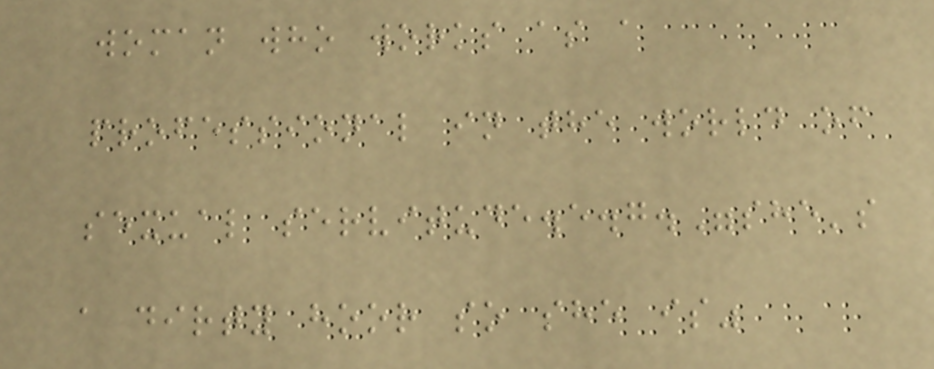woman who works as a
professional in the world of
sexual servitude.e.g."she's
a dirty hoor so she is"
